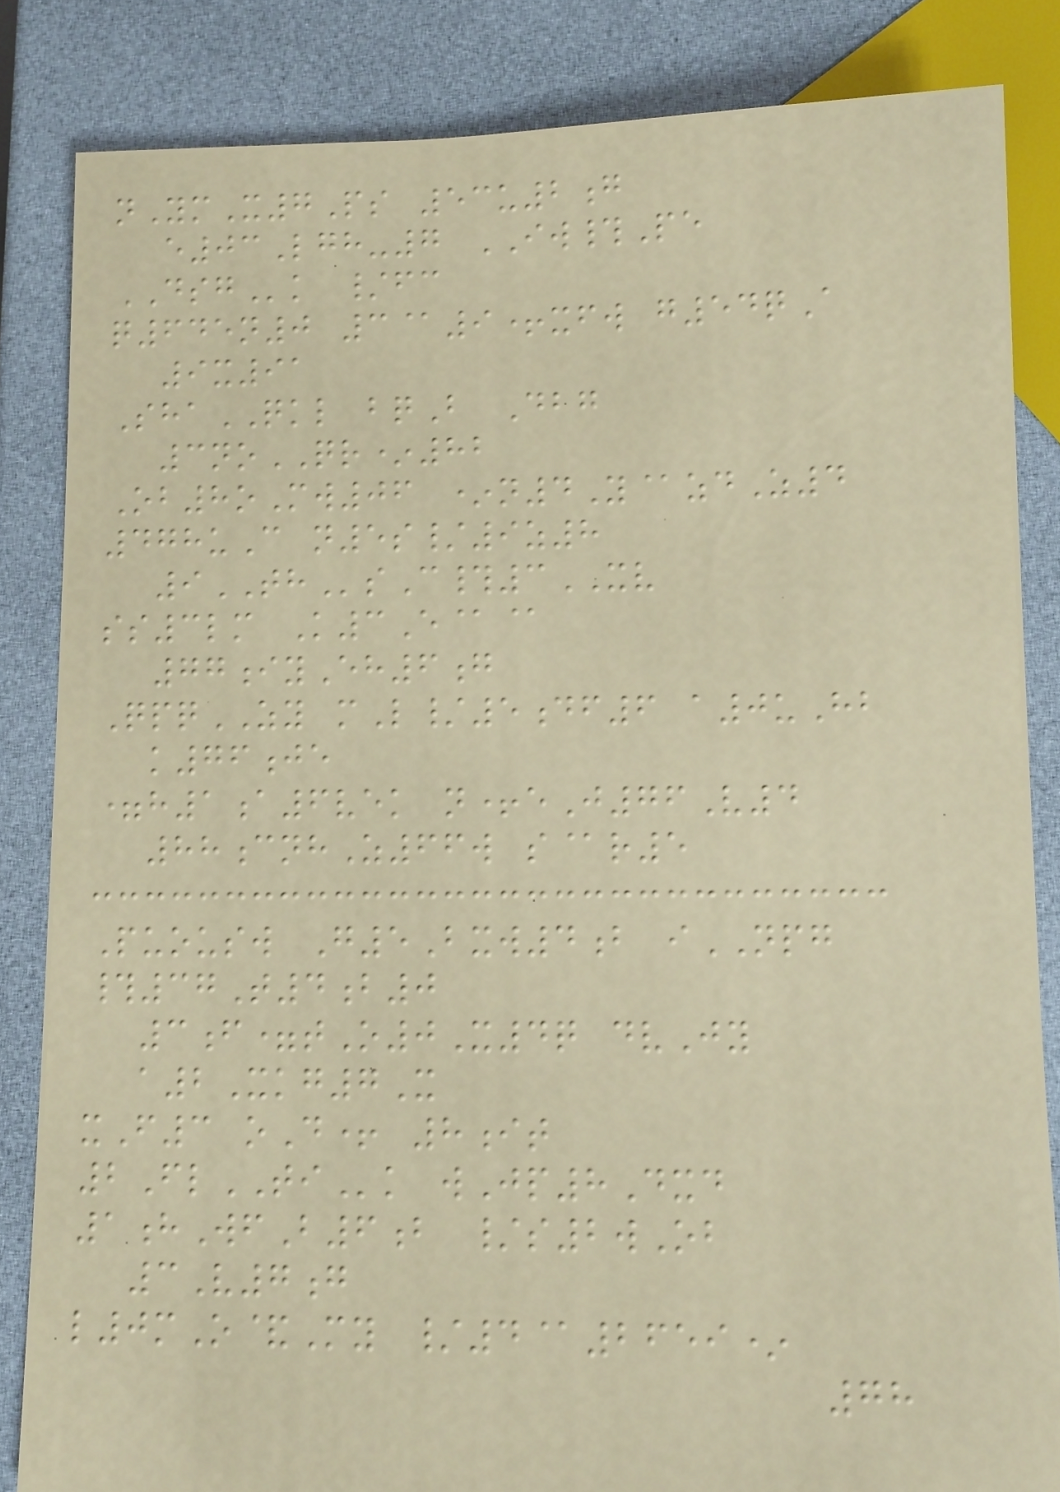nYmX7Ps 53u2g
e03Lgh-7 IW#Pe
DSGk /fc
q645n0 3@9+xfw g54qA
9x91
ShaQKL bqB Dbg
3noQR*82
Ob8oMw06 *n4Y@zdZ4
478uC n5s/9z8
9THsC#3XV
ss3lm K3E@@
77iyEh6g
QpqZY mL/5df6 a0uHb
k76je
=h1a6vek n+eJ76V4
88cnhZ66w s@r5
Puousw G5Bxw4b iNPG
#37T4b0
3f=tO0X4q dvJy
a2Xkg7X
xF3 oD+ 8it
2FlTIk wJp8Dxd
1hWfB6b /s2wOb
3V7g
l0mO&My /4@2659*
78
